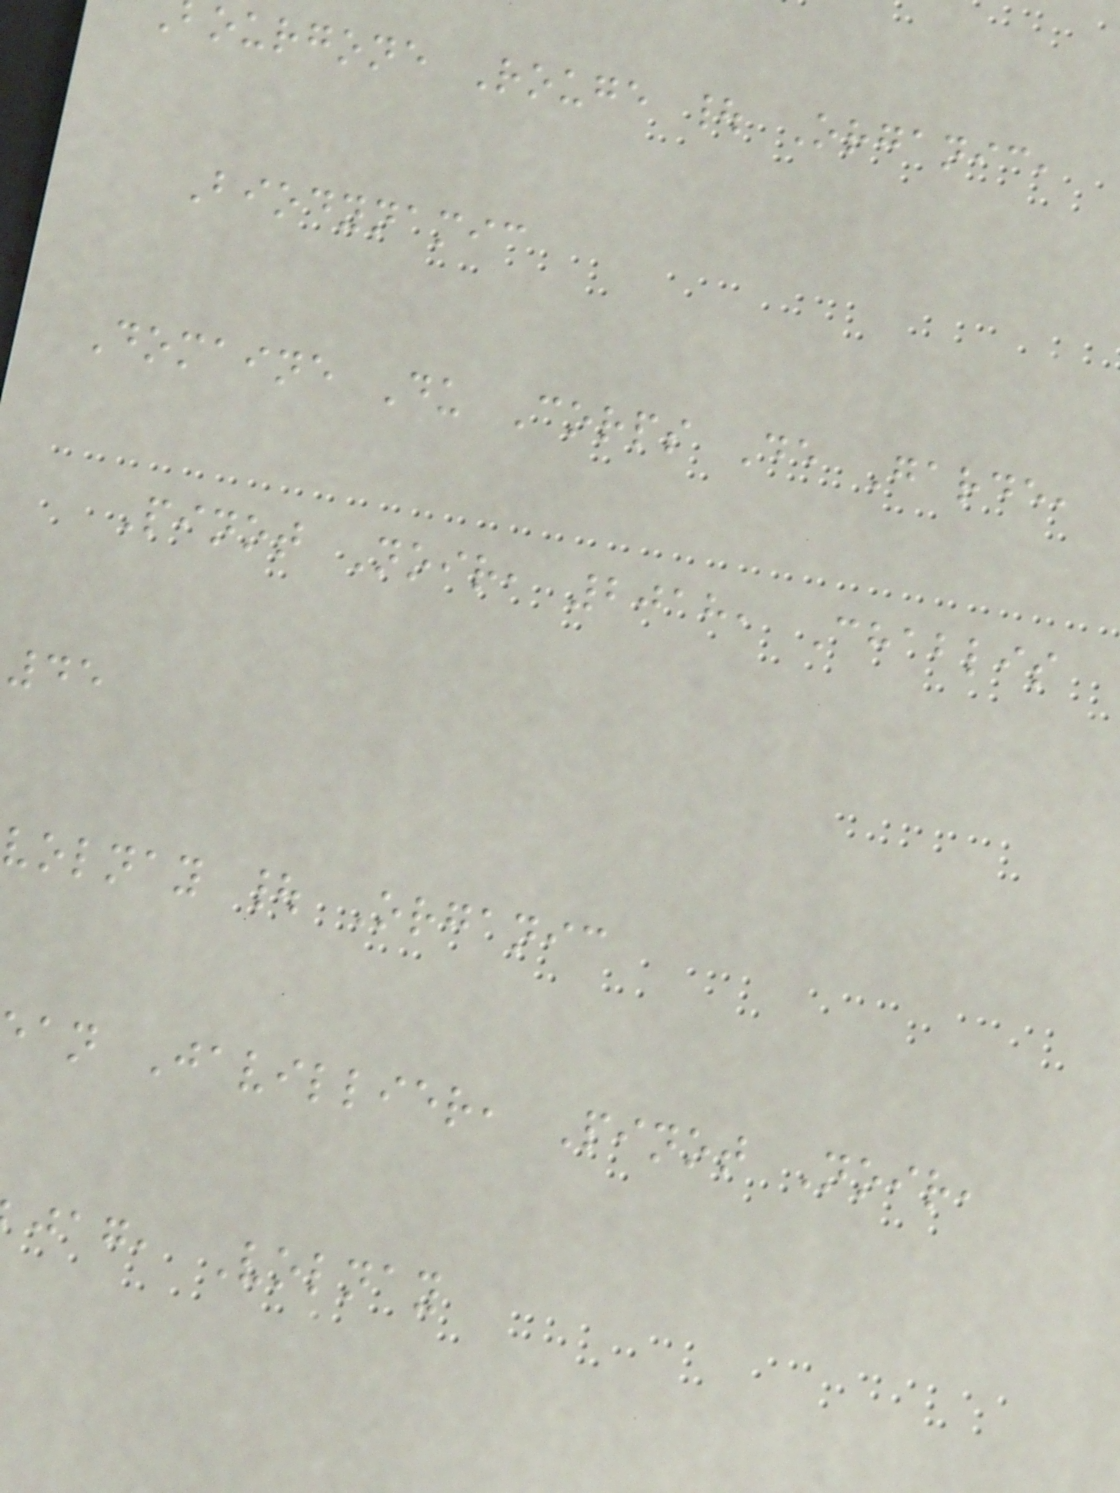ourgone Rouge | Organic,
Biodynamic
Domaine Du Corps De Garde,
Pinot Noir, 2018, Chablis
45
volnay | Organic
an Javillier, Pinot Noir,
jag, Volnay
